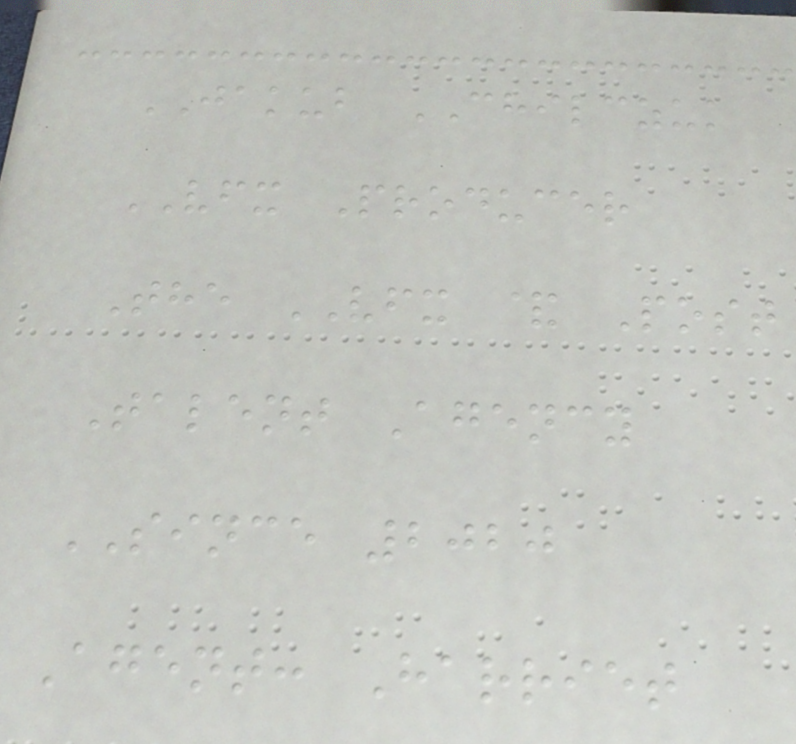JAKUB CHILCZUK
VFX Producer
The VFX & Post
Talent Agency
SINCE 2020
Agent: Harriet
